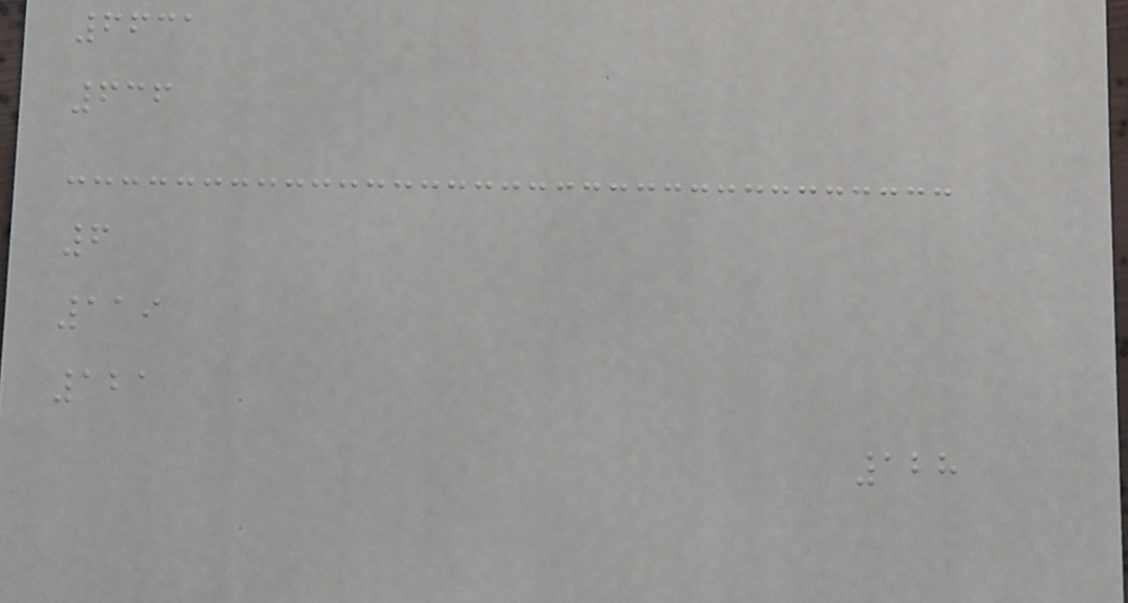6631
636
6
119
121
128
